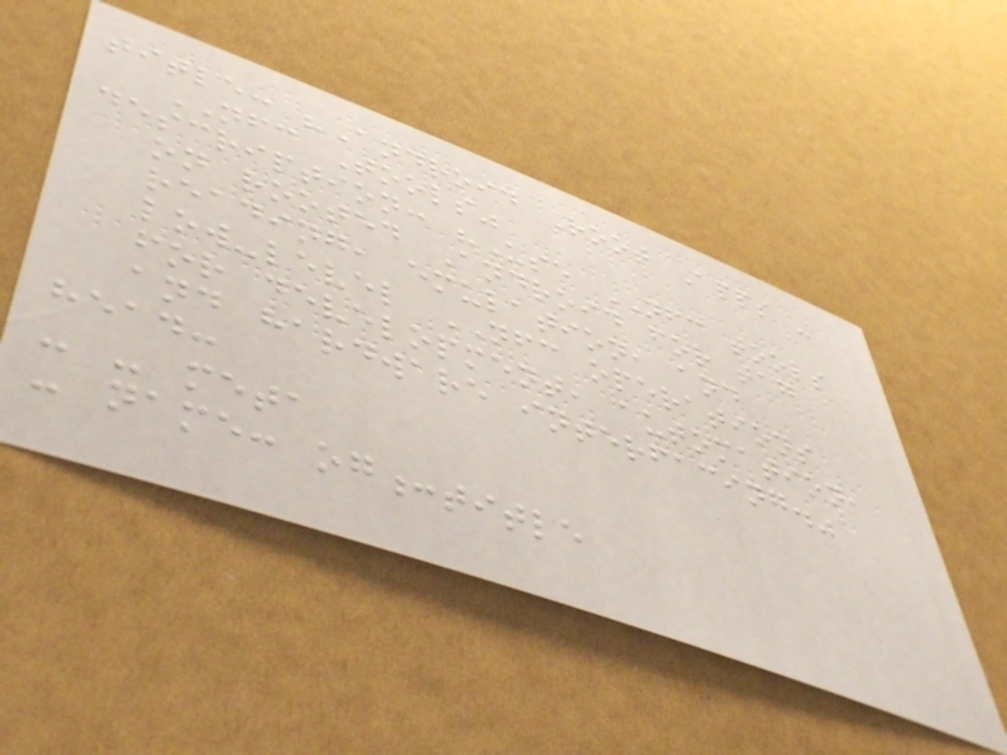title: "Android Root Apps -
NFC Tools"
description: "Use NFC tools
on rooted Android for tag
reading, emulation, and
low-level NFC operations
for development, automation,
and hardware interfacing."
head:
- - meta
- name: og:title
